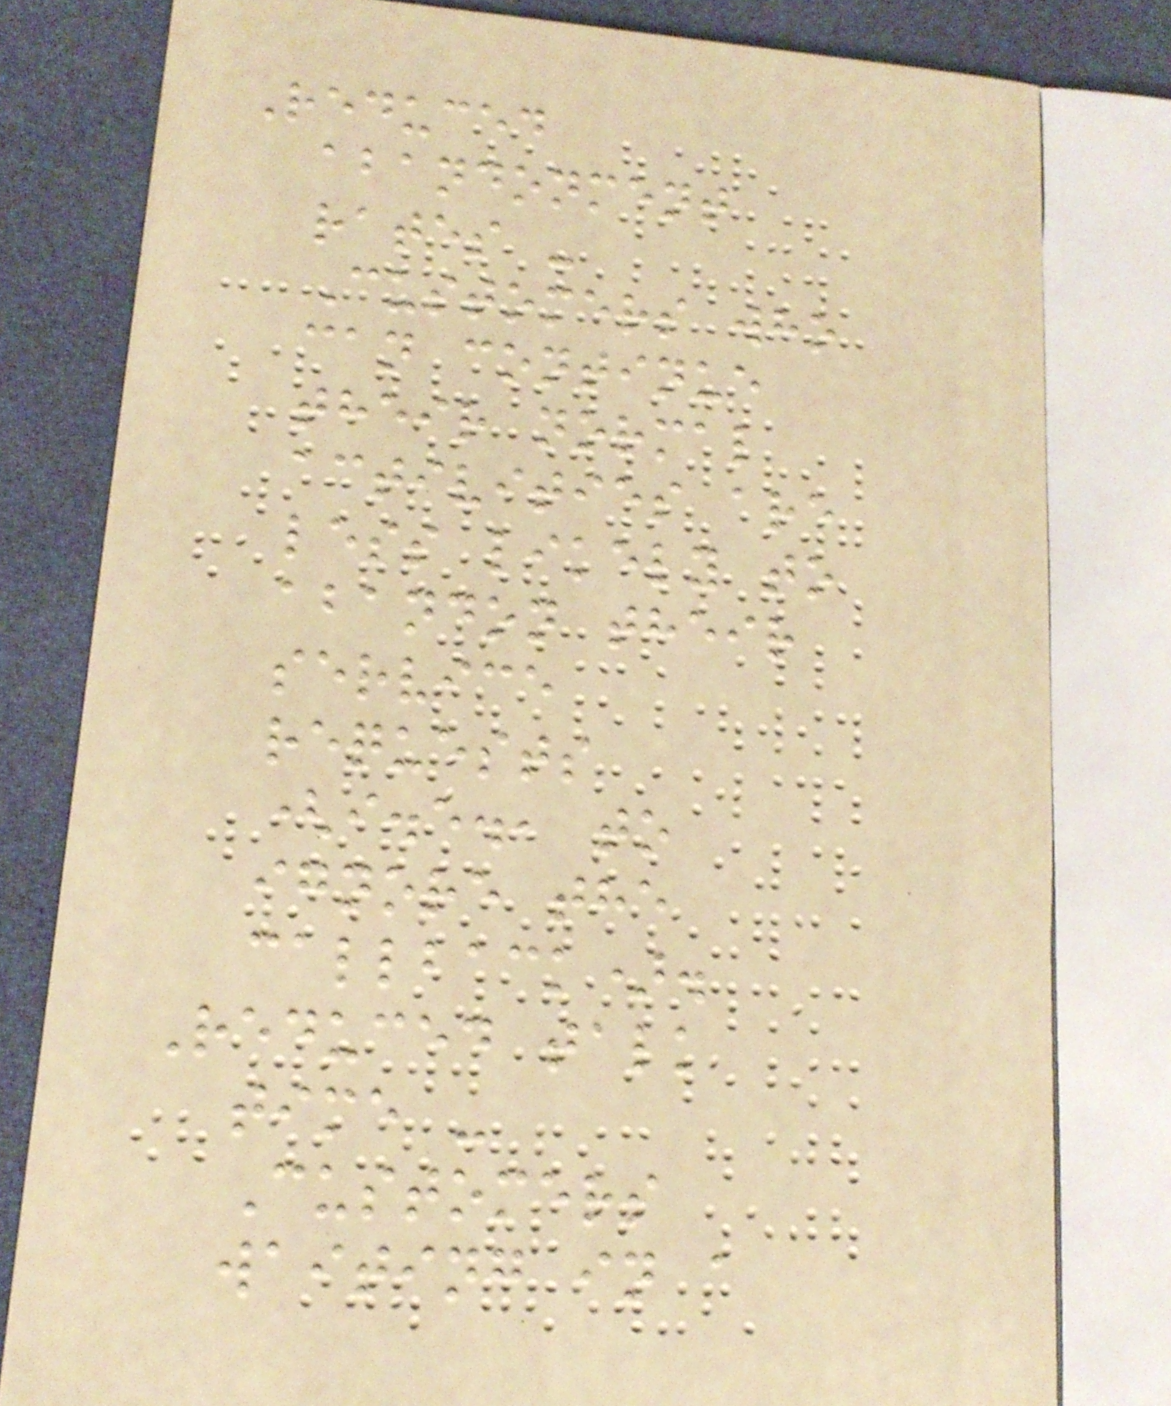Reduced
abandonment
rates -
Customers who
can continue
their normal
activities are
less likely to
abandon their
service
requests
(i.e., to
ignore the
callback).
Reduced talk
time -
Customers
waiting in a
